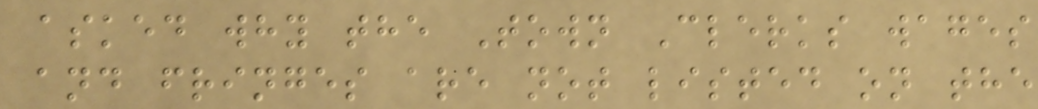asked why the Town Clerks wages
and fringes are not listed on the
